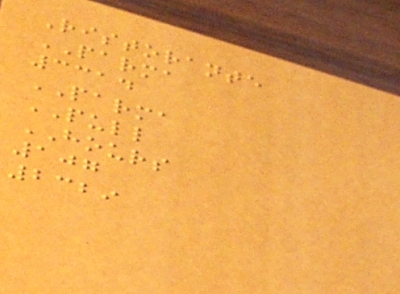Ristorante
PARMA
3314
PARMA
PULL
HOURS
107
2329
